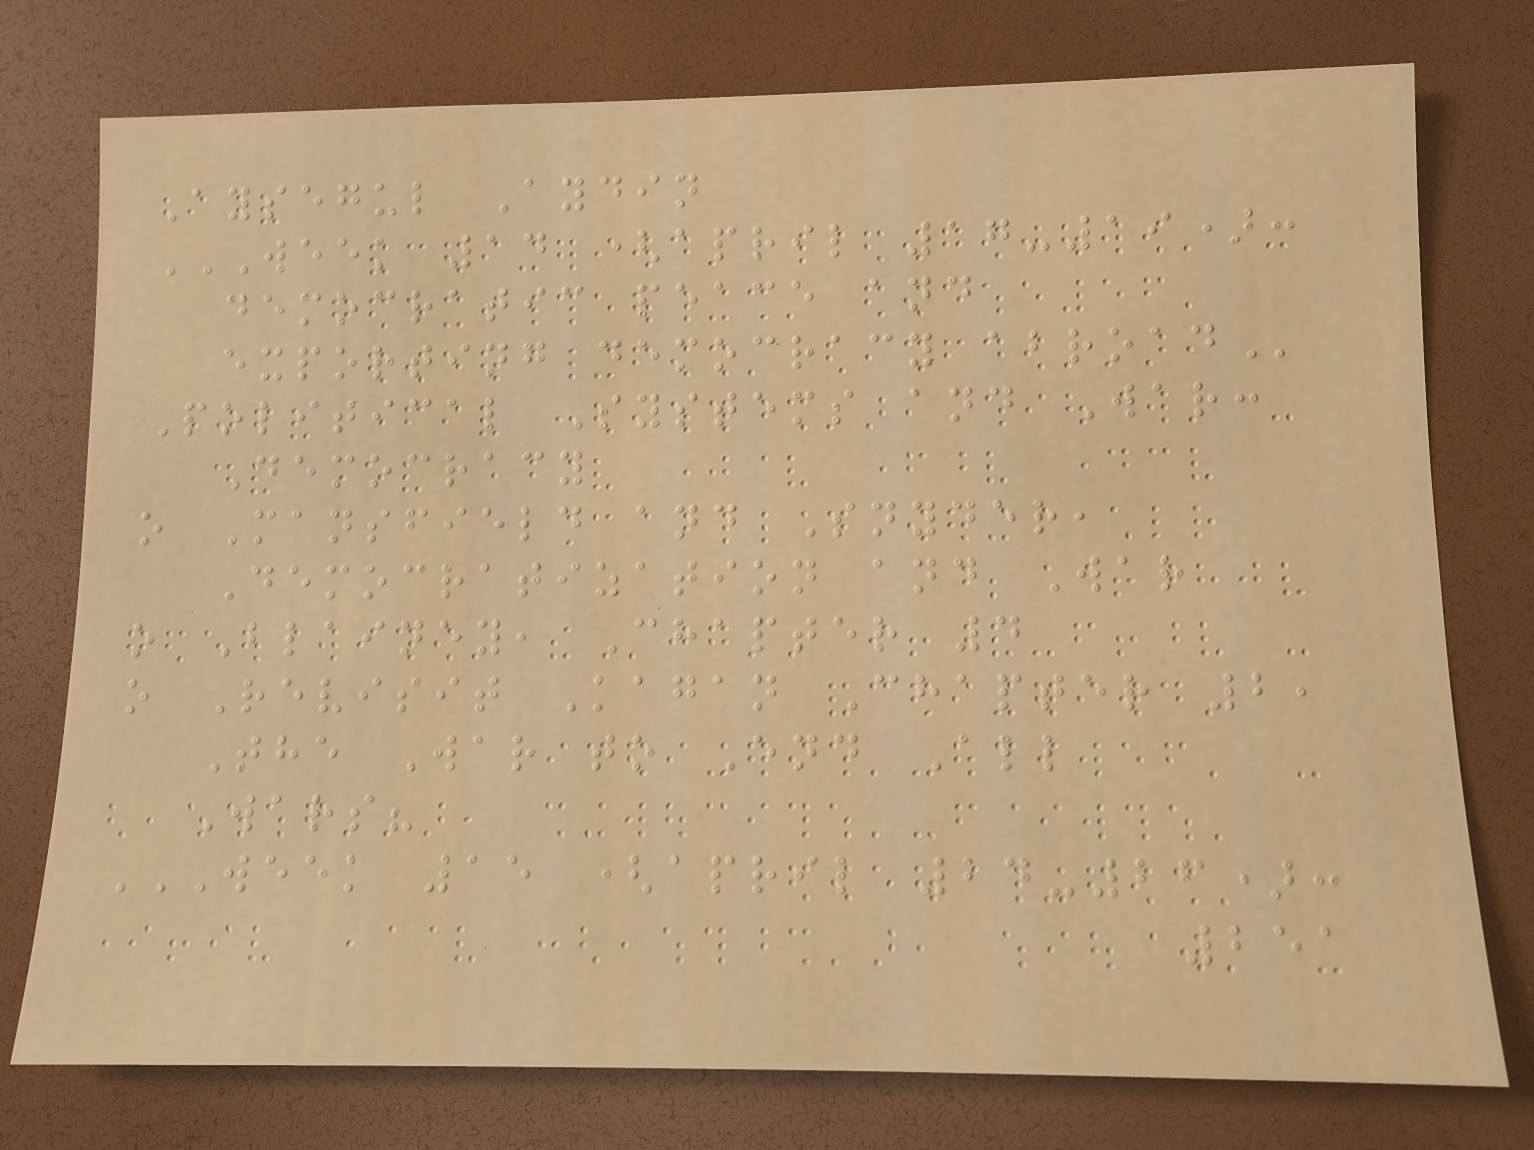Aysegul Aydin
WEEK 14 (APRIL 17-19):
DEMOCRATIC PEACE AND
EXPORTING DEMOCRACY ABROAD
Political Systems and War:
Democracy
o Mansfield and Snyder,
Democratization and War
o Blainey, Chapter 4
o Revisit Kagan Chapter 2,
The War to End All
Wars?
WEEK 15 (APRIL 24-26):
251
